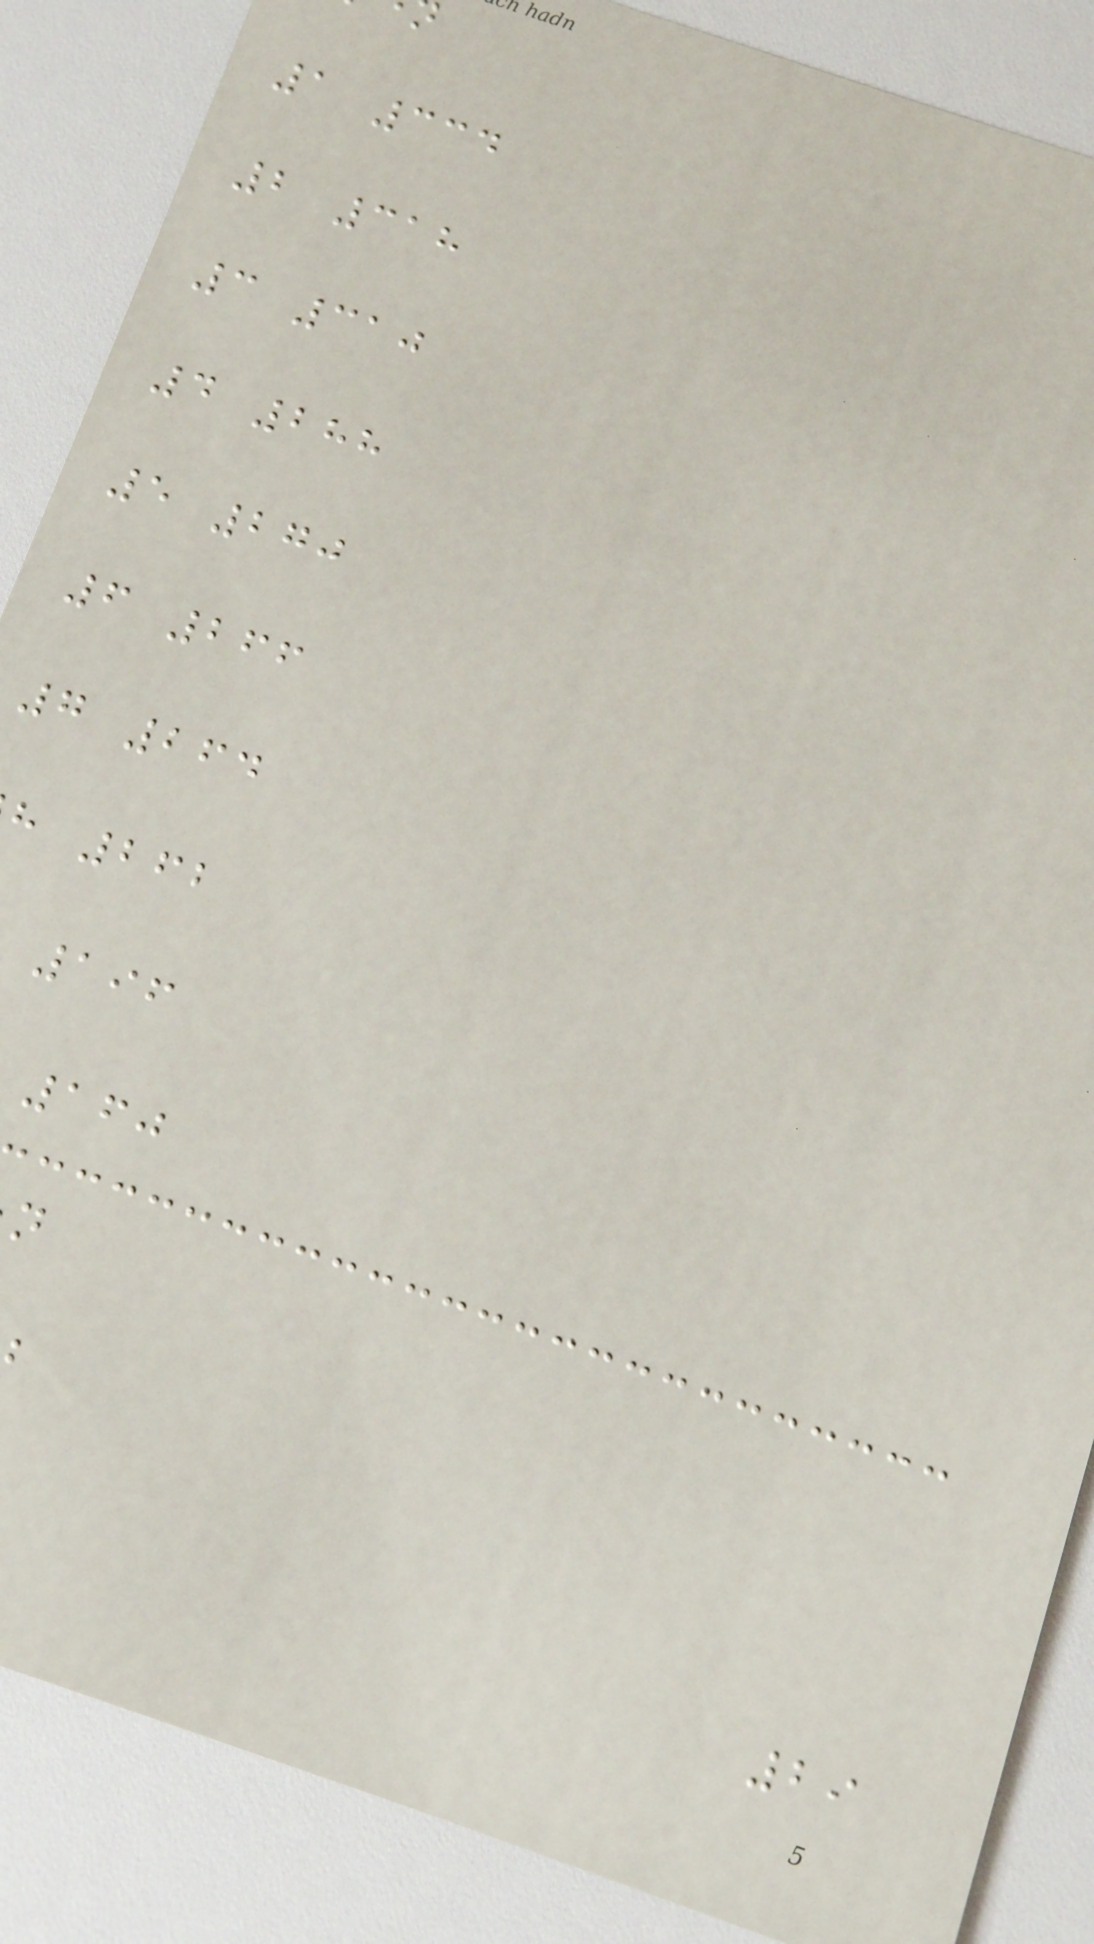1 334
2 318
3 310
4 288
5 270
6 266
7 264
h 262
196
160
29
